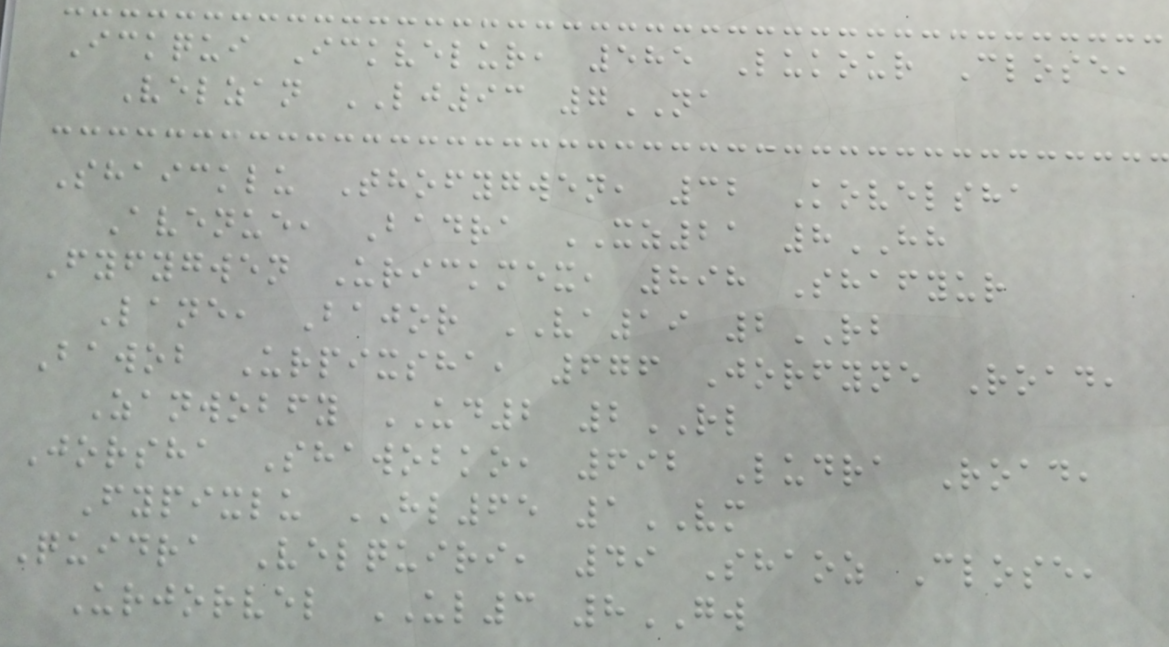Ickqui Ickvelur, 585 Lukour Close,
Velzan LJ93 7NA
Shaicklu Thofygwen, 32 Kovelsha
Avenue, Badra XZ21 8HH
Fyfygwen Urickmex, 898 Shafyur
Lane, Bajor VA19 2RB
Bawob Urpixsha, 676 Jorfyne Road,
Zanwobfy UD2 2RL
Jorsha Shawobko, 692 Ludra Road,
Fypixlu HL65 1VM
Quidra Velquiri, 49 Shaoz Close,
Urjorvel UL3 8GW
